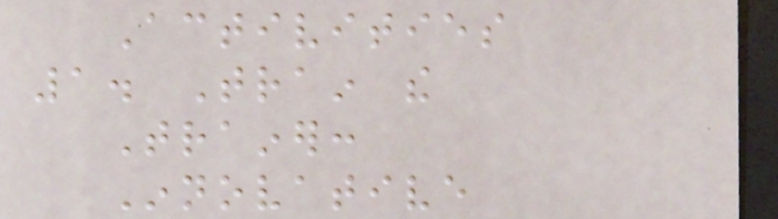Activities
1. Train the
Trainer:
Innovative
